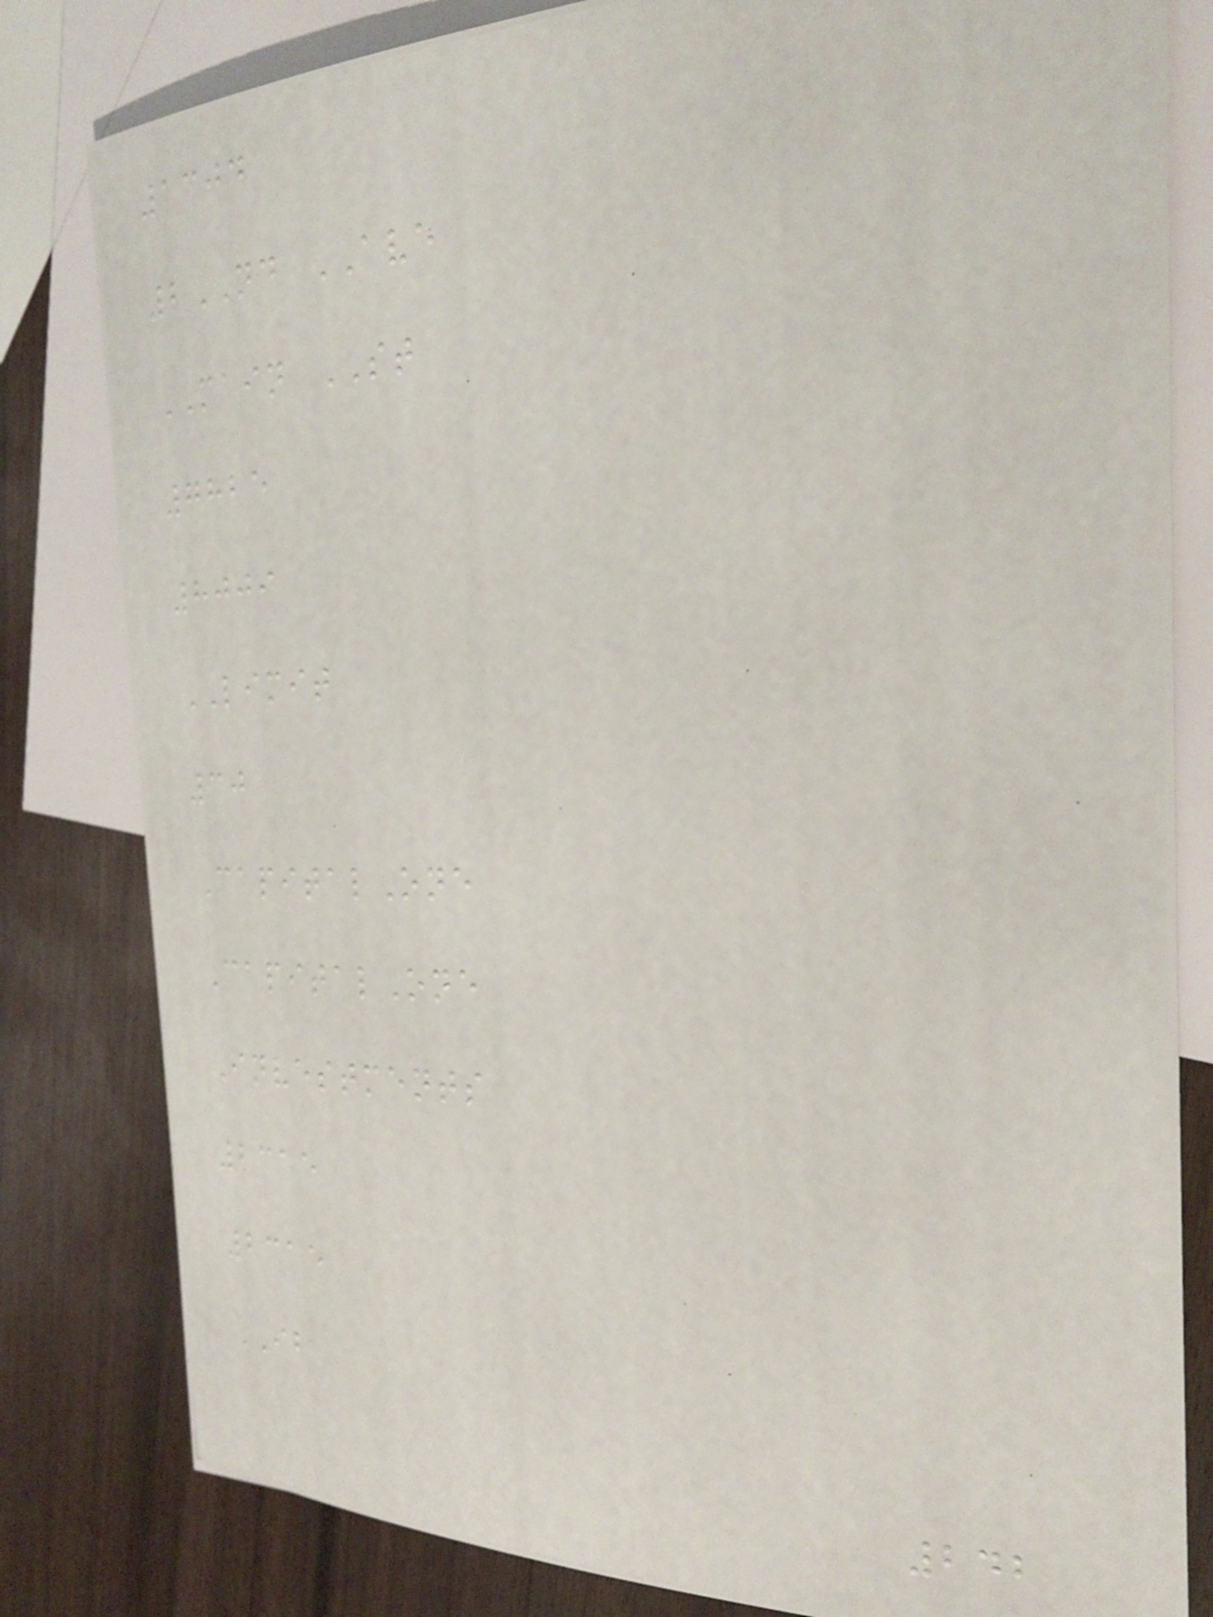1304
2ND AVE
MAIN ST
7825
8009
LIMIT
30
CapitalOne
CapitalOne
Investments
2315
2315
IB
242
